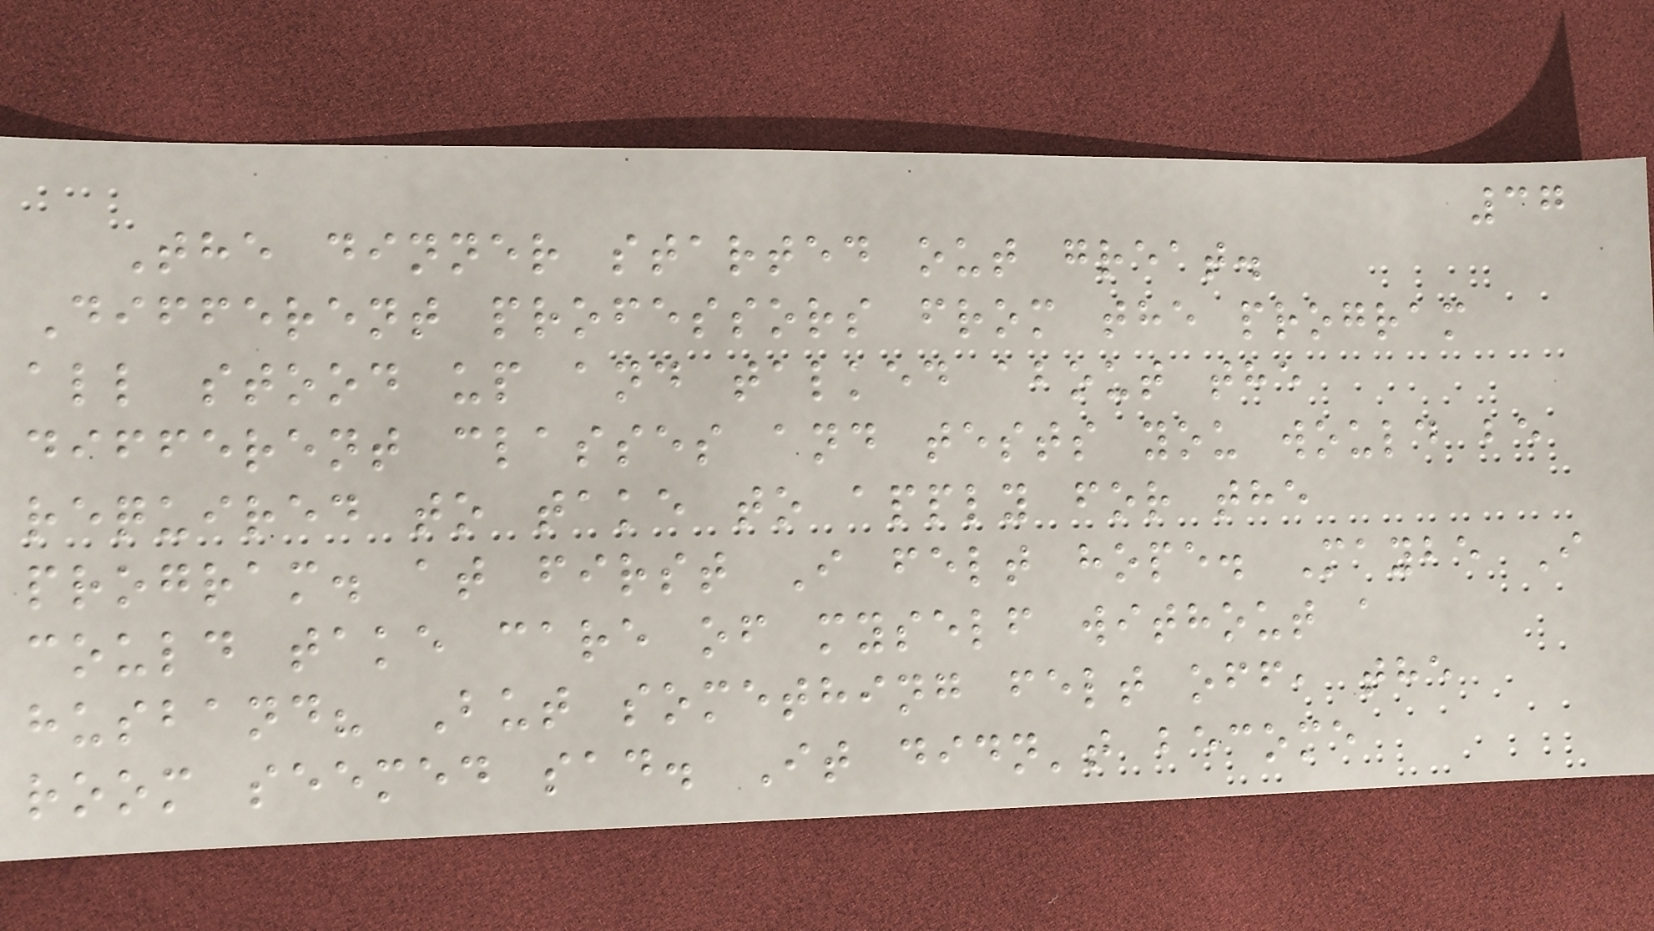37
The dinner started out great.
Different professors from the program
all stood up and talked about the
different classes and tests you would be
required to take to apply for the
program. at first I felt hope. Maybe I
could take care of myself without a
husband? But something felt off, the
room seemed sad. It didn't become
